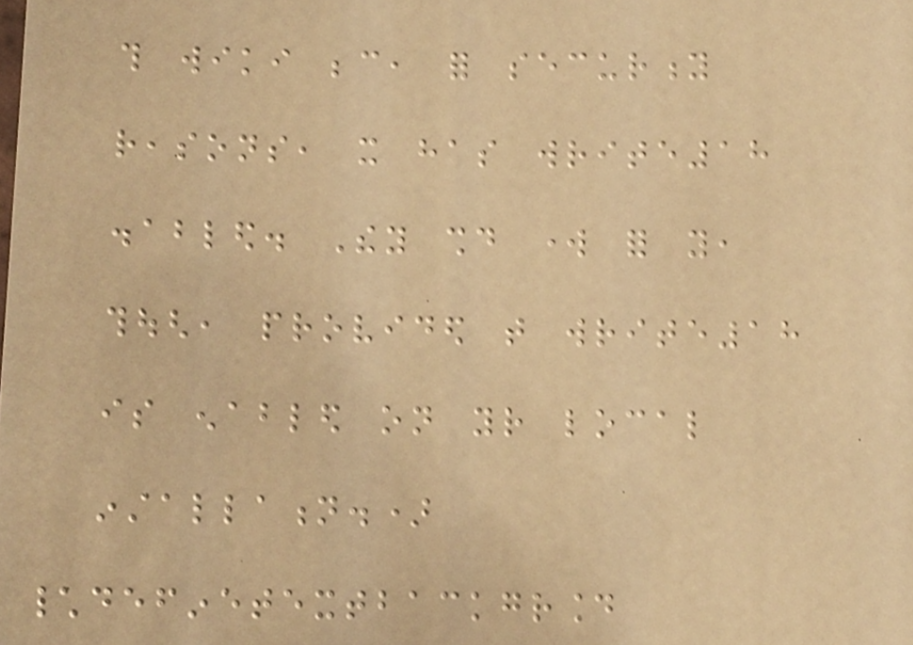this wiki because, for security
reasons, it has write18
disabled. They should work for you,
though, provided that write18
is enabled on your local
installation.)
\definetextbackground
